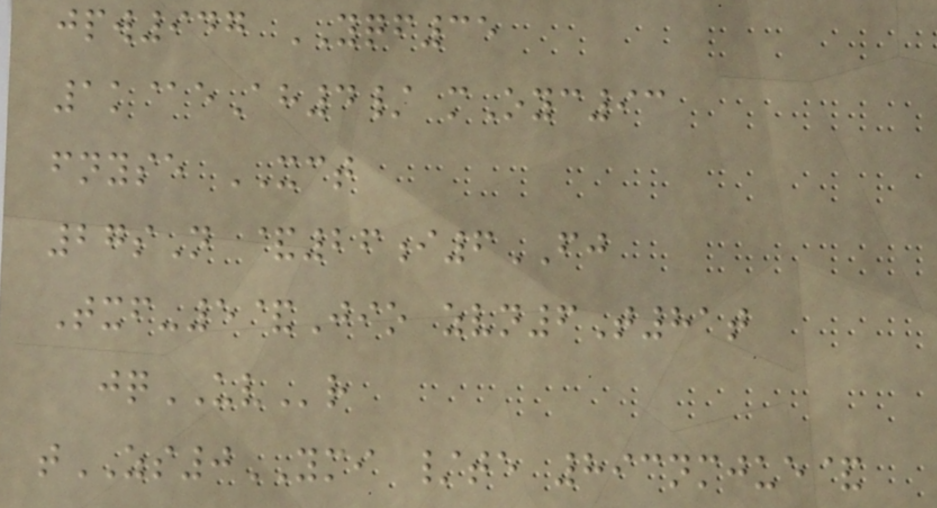jpw947 YQF35
1k@eAh4/ mOyc93
fnyse XCT
27sN &26i6FJ
Txf-5&Jio zvn6T81t
jqUVr
tZS0YMI /te 893nmjue&
